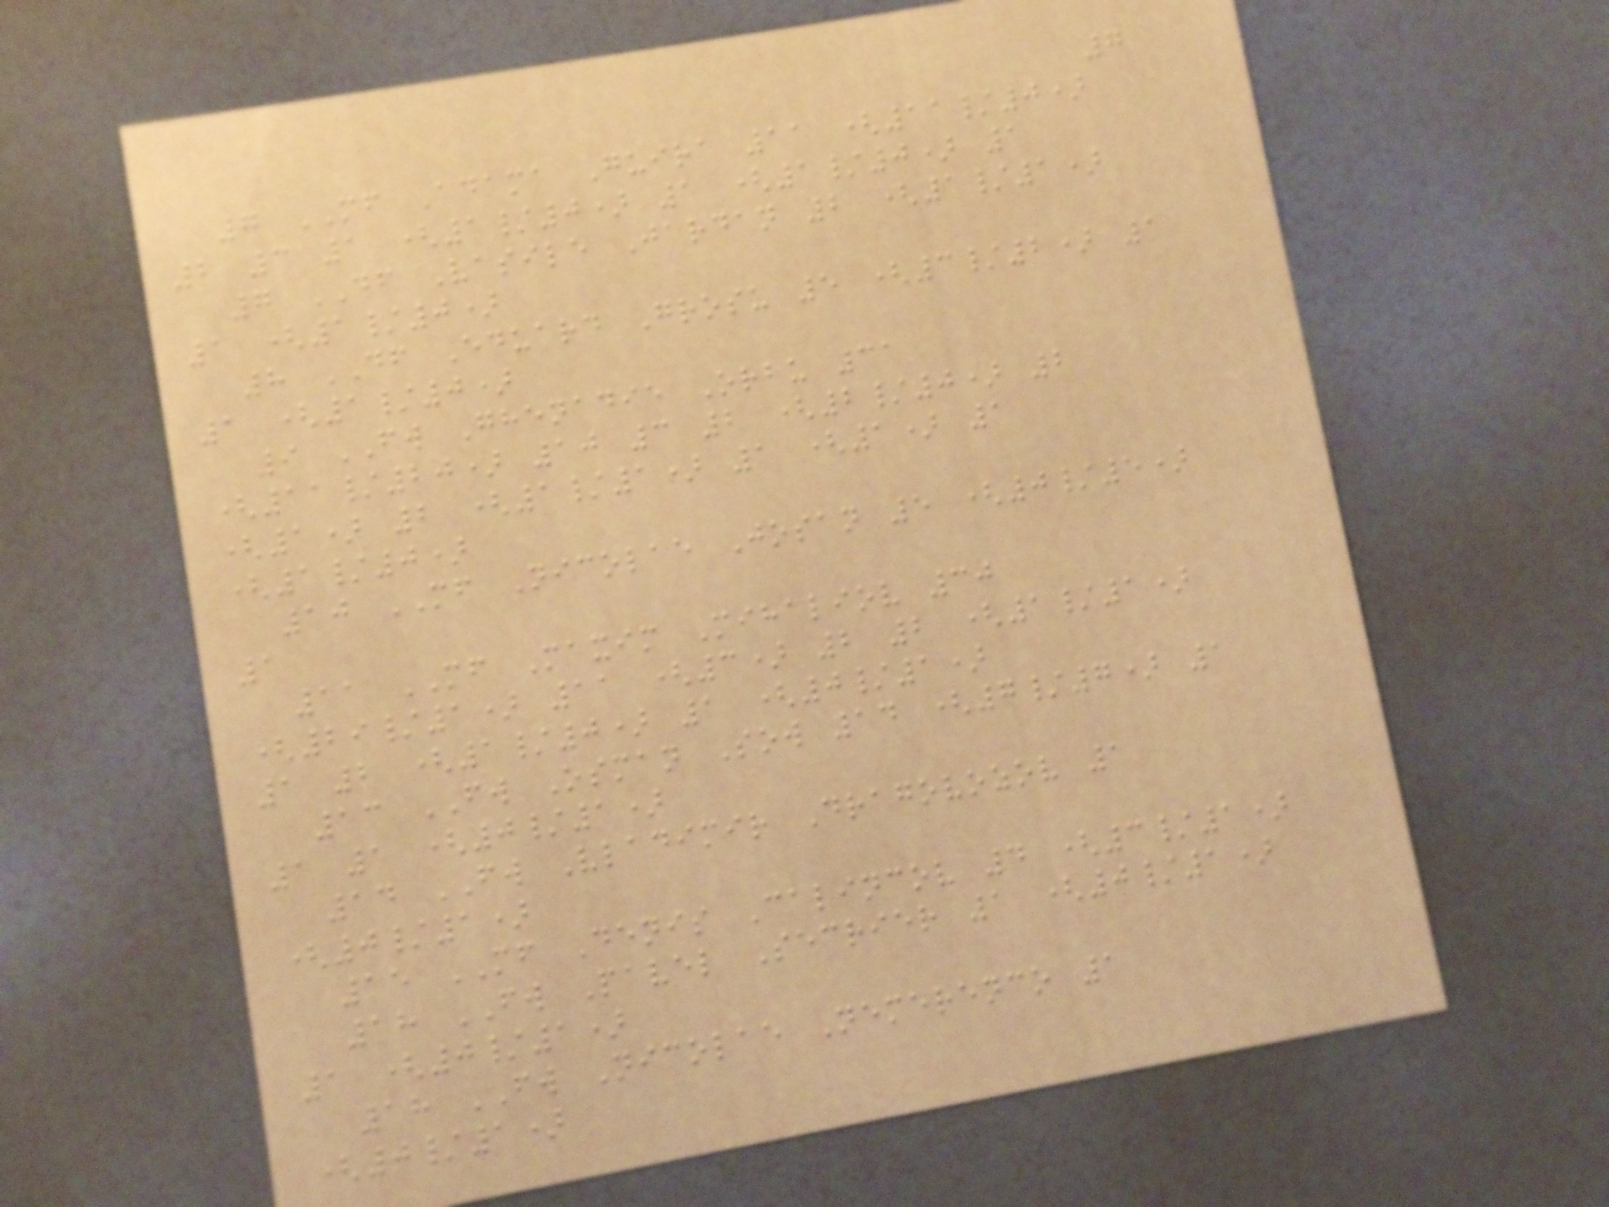7
7 MF Adama Guira 11 (11/0)
2 3 1 (1/0) 1 (1/0) 1
7 DF Vasile Jardan 2 (1/1)
1 (1/0)
8 DF Eduard Grosu 5 (3/2) 1
1 (1/0)
9 FW Ghenadie Orbu 31
(11/20) 10 3 2 (2/0) 2
(1) 2 (1/1) 1 (1) 1
(1/0)
10 MF Nicolae Josan 5 (0/5)
1
11 MF Maxim Mihaliov 30
(29/1) 11 (3) 2 2 (1/1)
1 2 (1/0) 1 (0/1)
13 FW Osman Sow 14 (7/7) 1
1 1 (0/1)
14 FW Vladimir Dragovozov 1
(0/1)
15 MF Denis Calincov 4 (3/1)
18 FW Pavel Secrier 1 (0/1)
1 (0/1)
18 FW Nicolae Nemerenco 1
(0/1)
